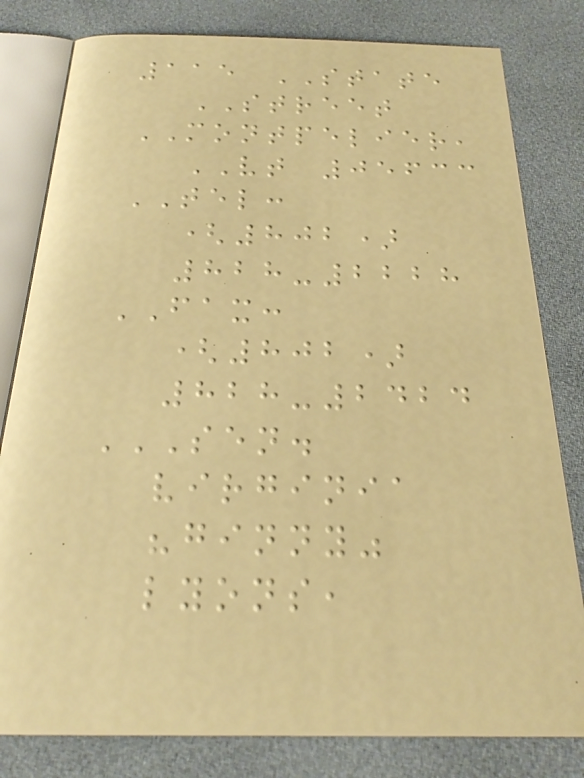115 STATE
STREET
MONTPELIER,
VT 05633
TEL:
(802)
828-2228
FAX:
(802)
828-2424
SEN.
VIRGINIA
"GINNY"
LYONS,
